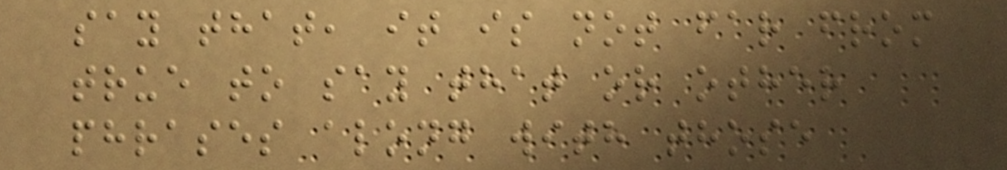say that, it is not far from
true to say that or other
phrases along with those
